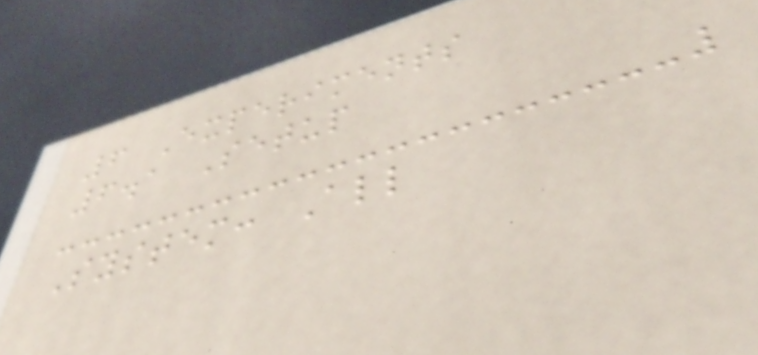6 Experiments
6.1 Setup
System: All
